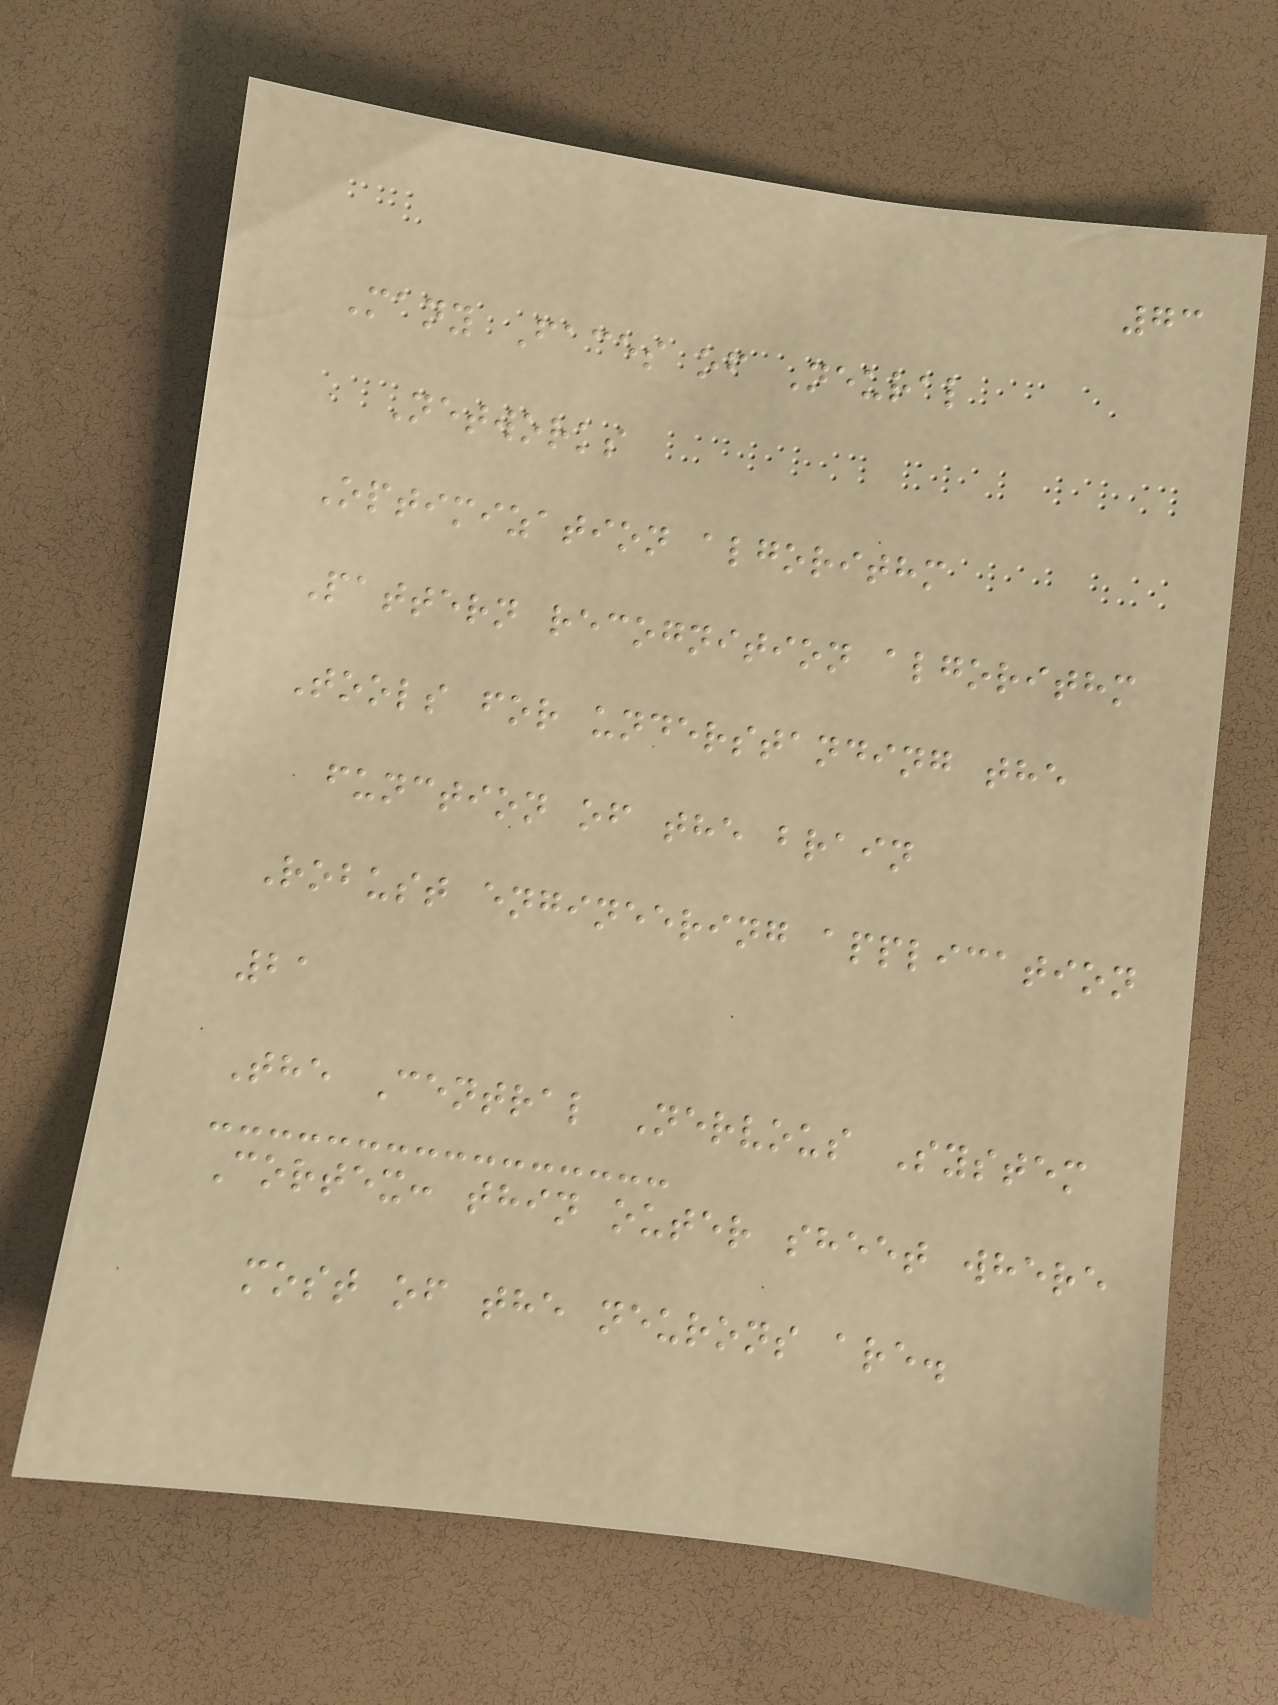73
Many Faces of Neural
Networks
Optimization algorithm
Pattern recognition algorithm
Tools for understanding the
function of the brain
Robust engineering application
21
The Central Nervous System
Cortex: thin outer sheet where
most of the neurons are.
